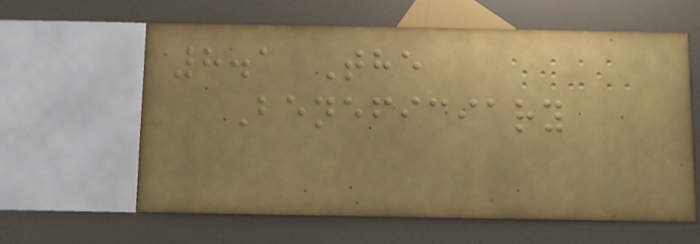8.1 The
Beneficiary
